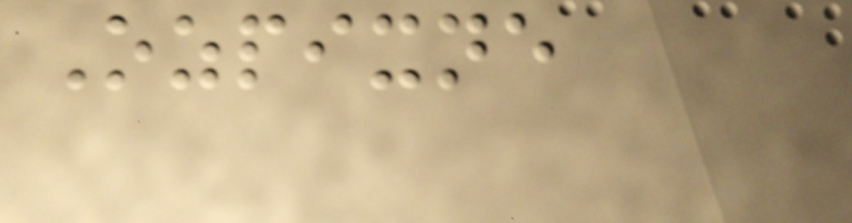Ozpixne
